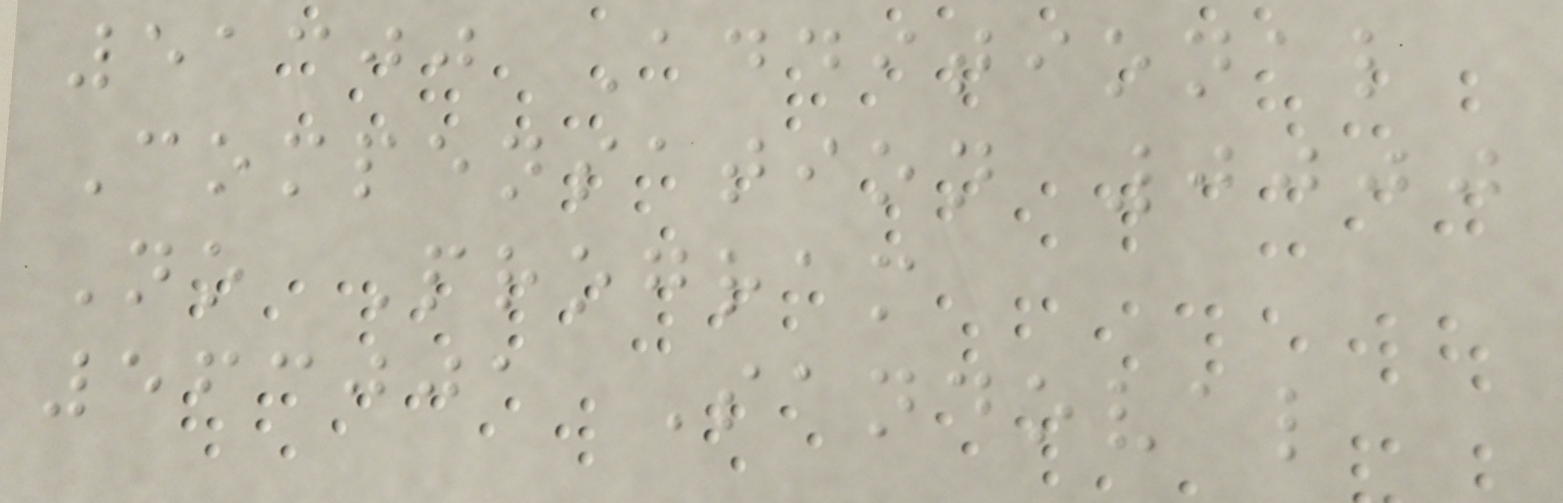51300 Additional
Compensation 0000
No Program
563001 Sandoval
